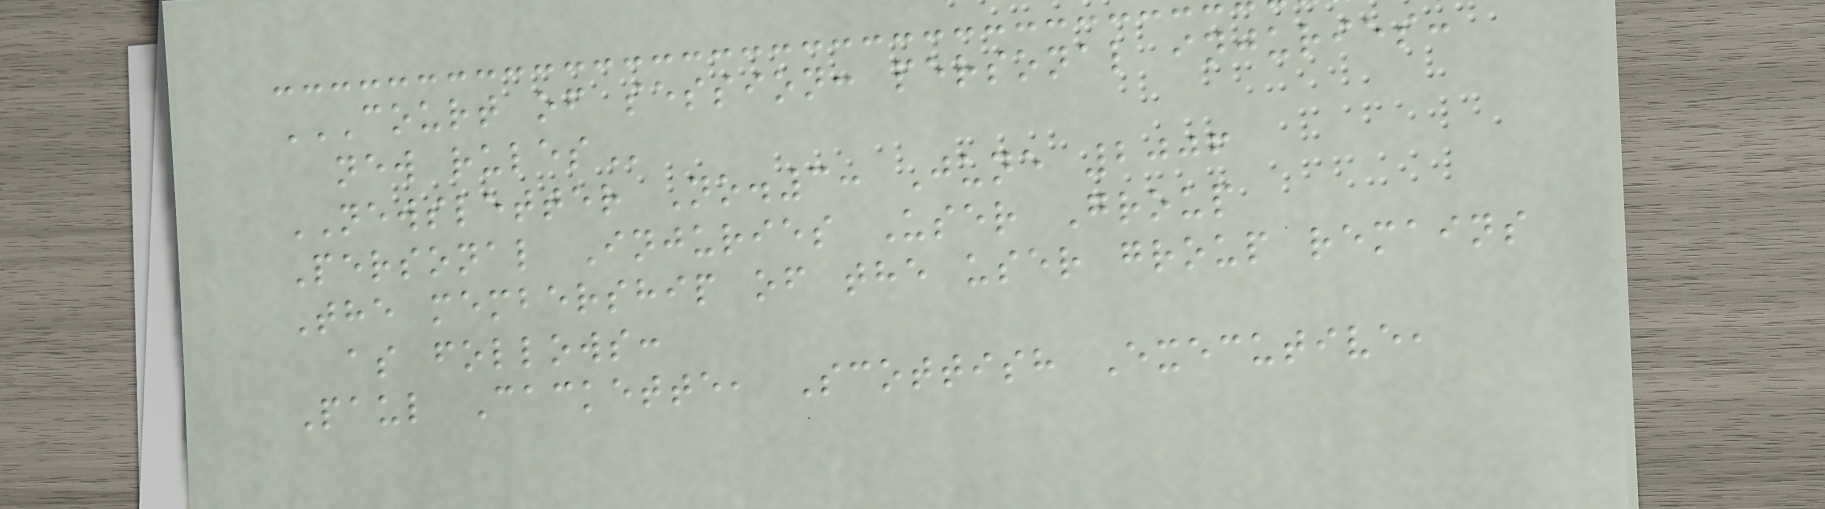COURT OF SESSION: PERSONAL INJURIES:
NEW RULES
NEWSLETTER No.3: June 2006
Personal Injuries User Group
The membership of the user group remains
as follows:
Paul Cackette, Scottish Executive,
